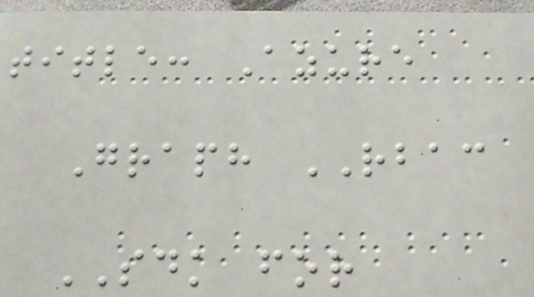title: Azure
Graph RBAC
SDK for
